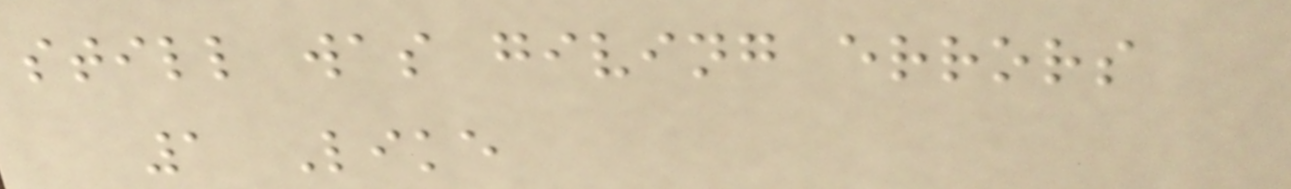still was giving errors
1 Like
